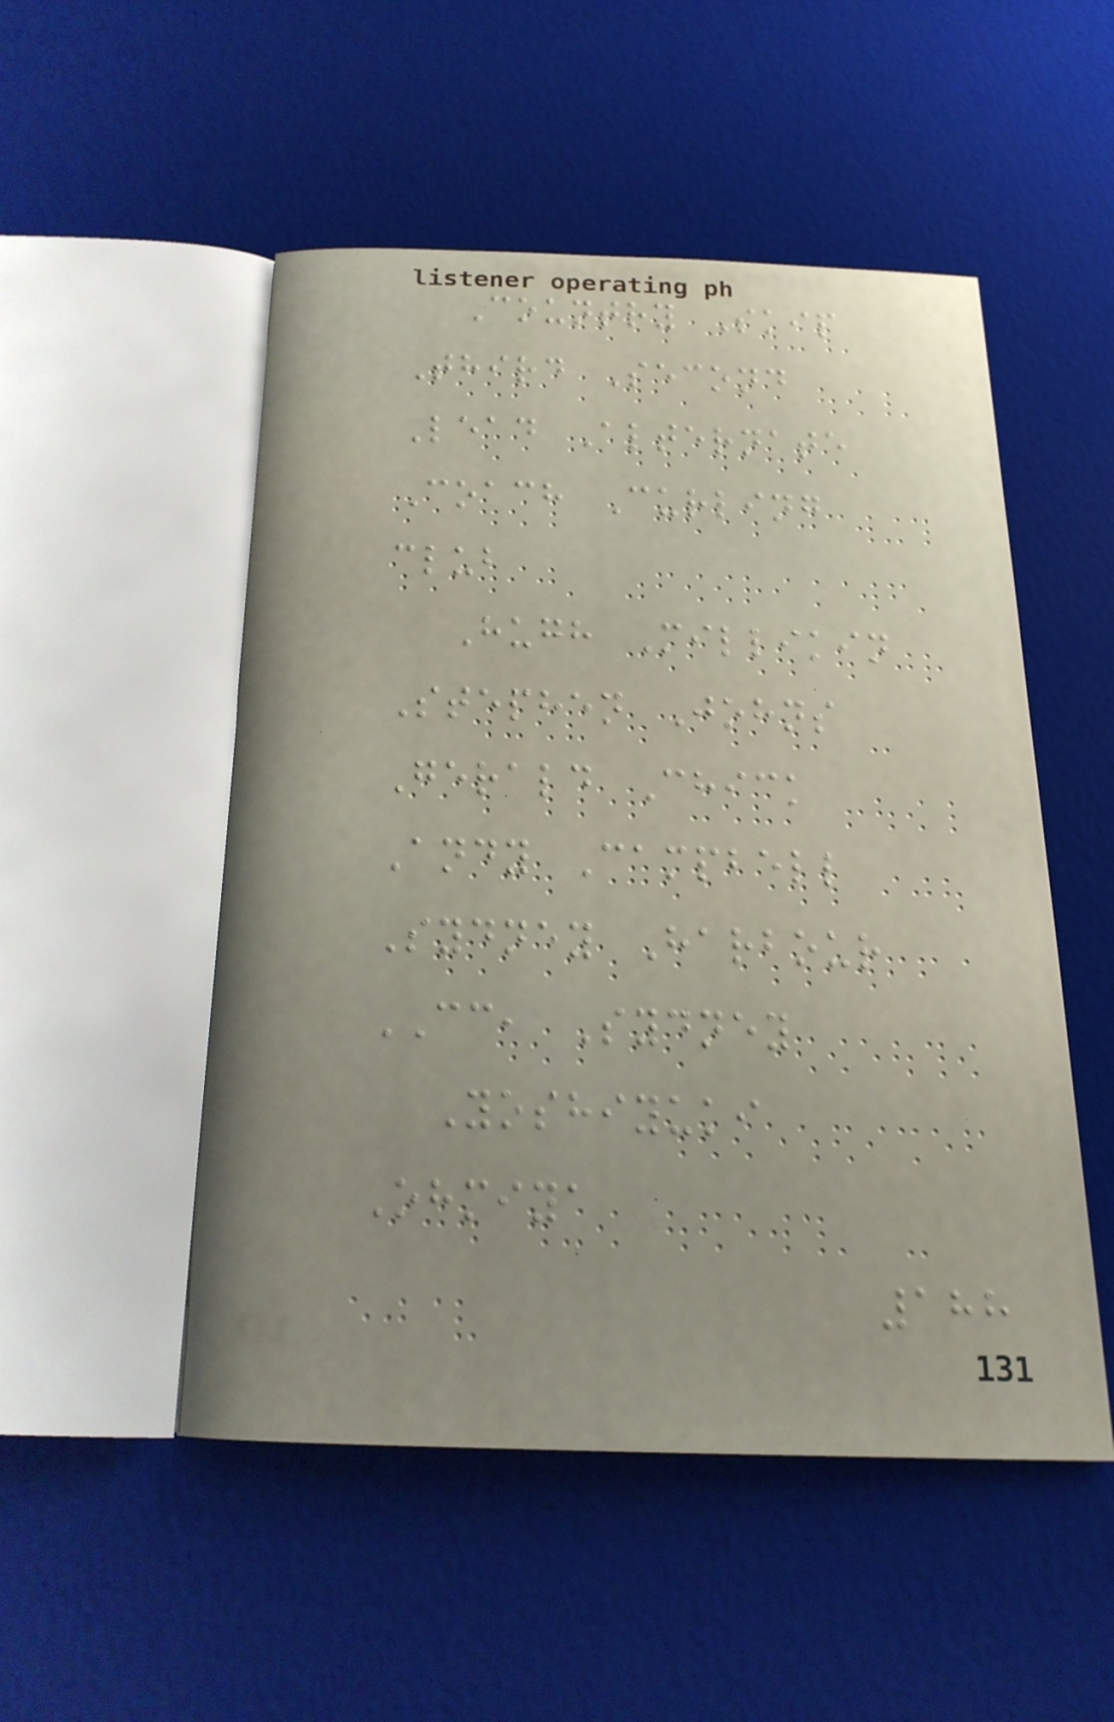Country Skip
Third Second
Lead Alternate
Coach Curling
club
Hugh Millikin
Stephen Johns
Gerald Chick
Andy Campbell
Sydney Harbour
CC, Sydney
Yoshiyuki
Ohmiya
188
